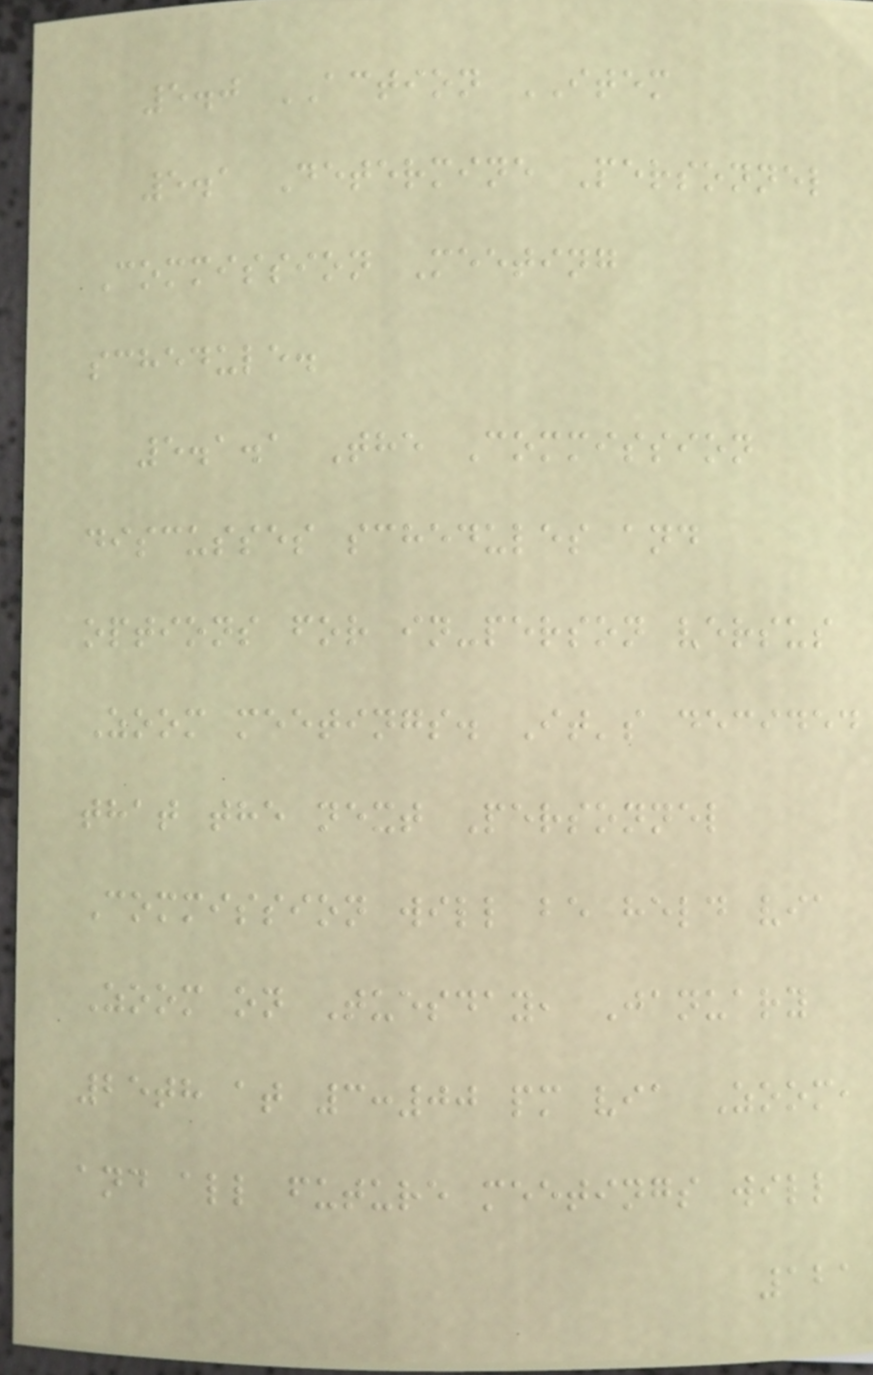5.0 ACTION ITEM
5.1 Determine Personnel
Commission Meeting
schedule.
5.1.1 The Commission
discusses schedules and
options for in-person versus
Zoom meetings. It's decided
that the next Personnel
Commission will be held via
Zoom on Tuesday, January
25th at 3:00 pm via Zoom,
and all future meetings will
121
